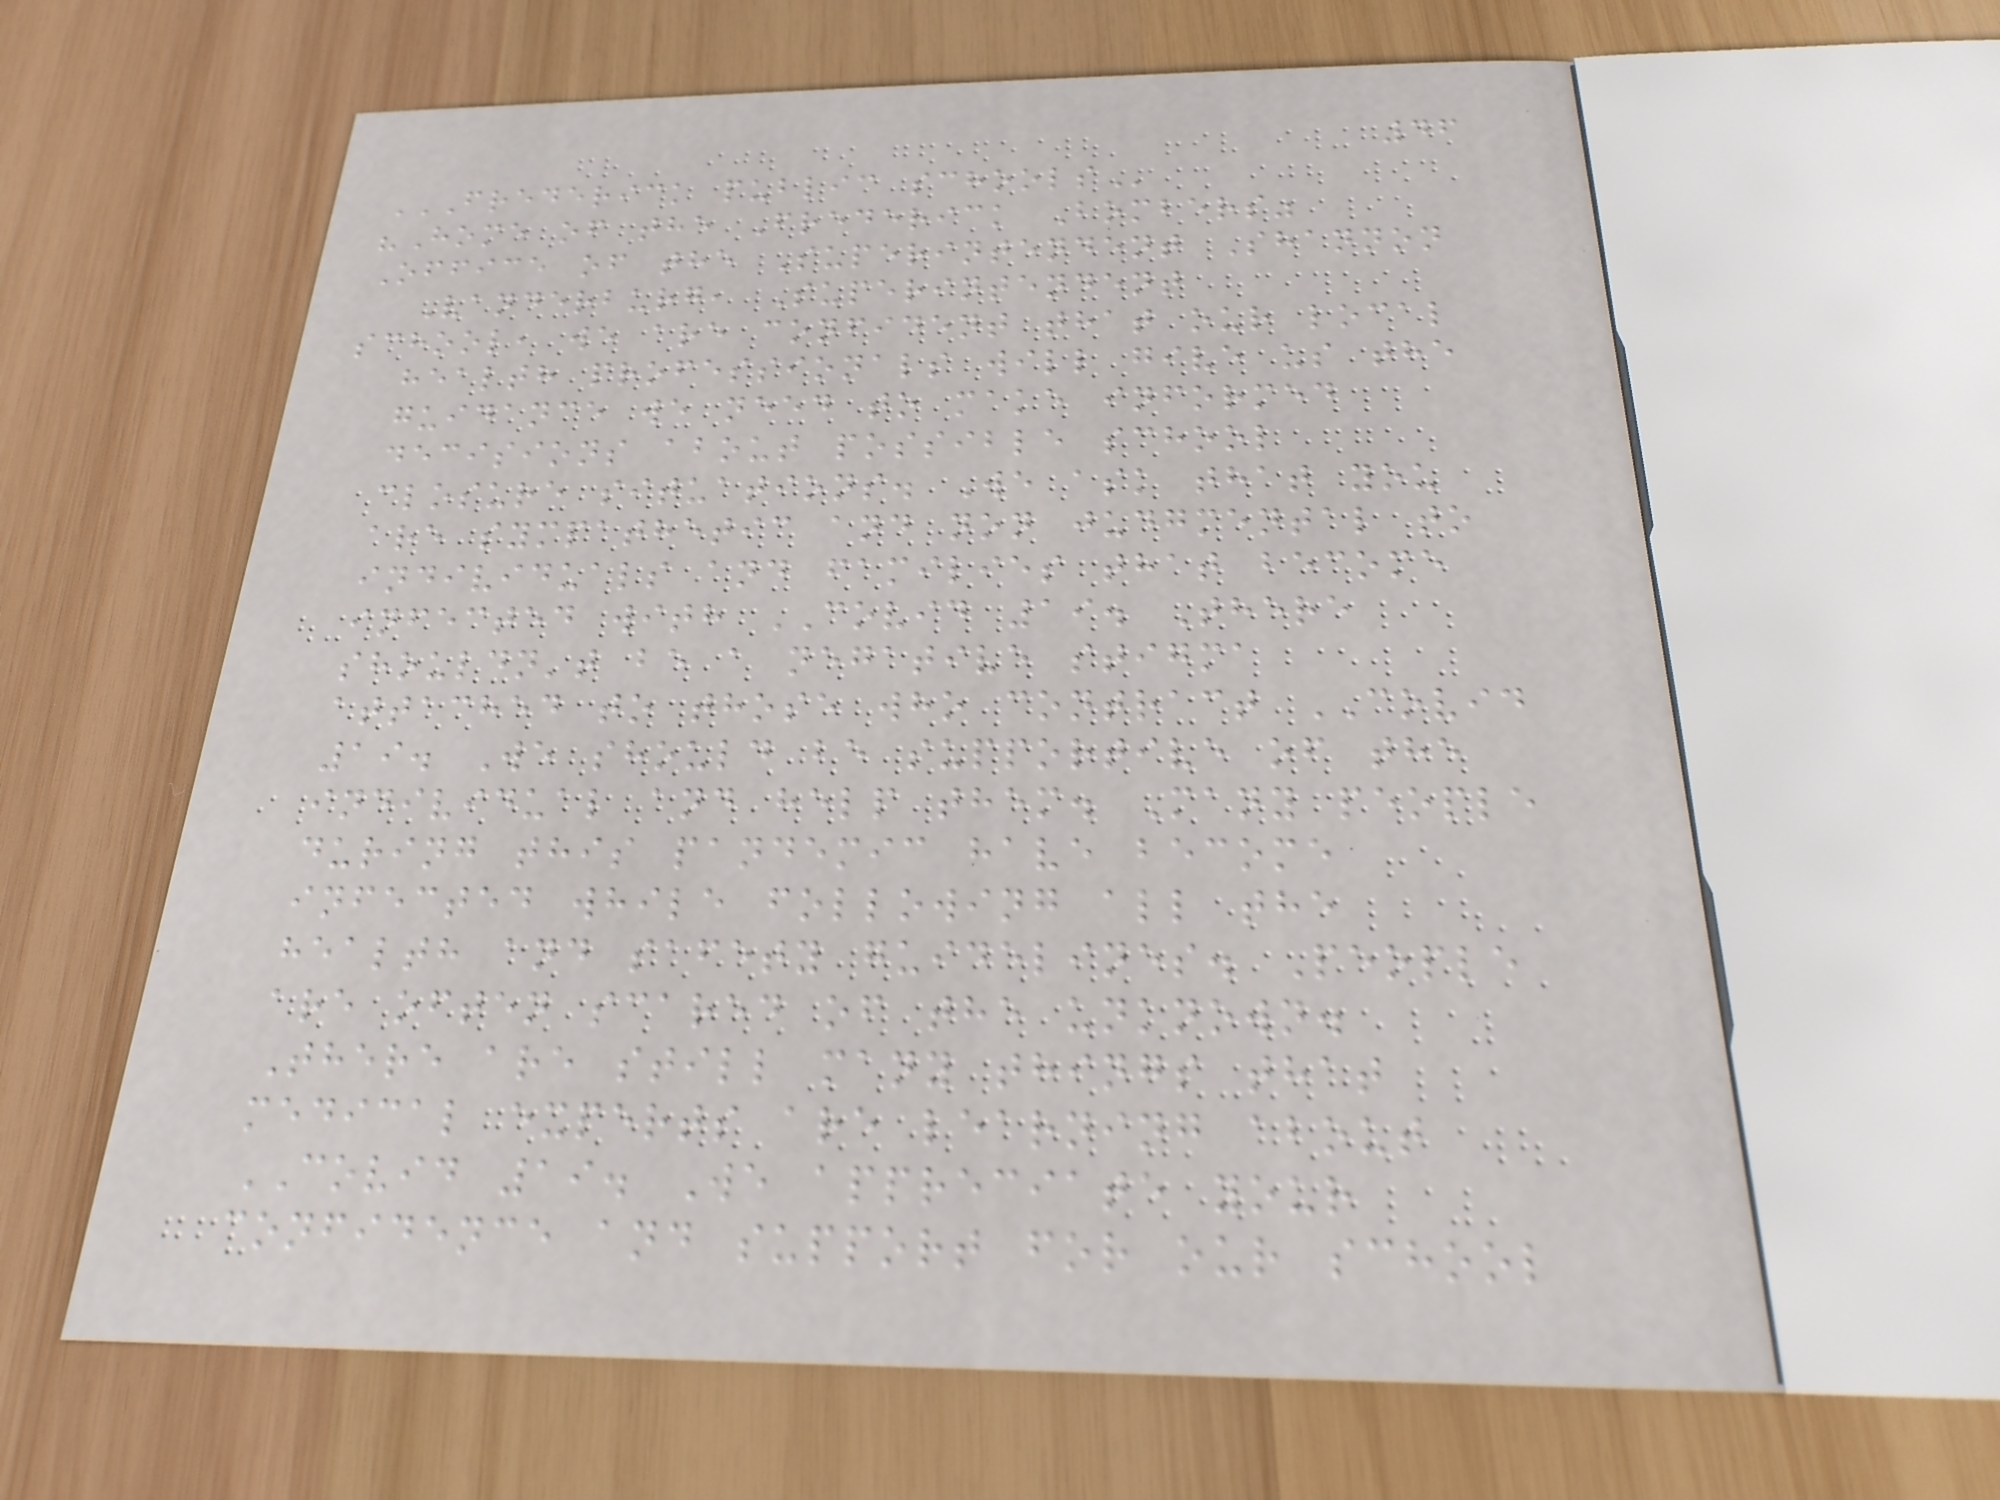46
FREDERICK PUBLIC SCHOOLS
"Home of the Frederick Bombers"
Office of the Superintendent Shannon
Vanderburg, Superintendent
school, we are confident that our local
health professionals will give us the
guidance we need to make informed
decisions about possible school
closure situations. We ask that you
are sympathetic and non judgmental to
individuals and families that become
infected with COVID 19. There
shouldn't be a negative stigma
attached to those who contract COVID
19. We should be supportive of the
individual and help them. Many people
during this pandemic have become
infected while following all the
health and safety guidelines. People
are often scared of the unknown.
There are still many things that
medical experts are learning about
COVID 19. We appreciate your
confidence and support for our school
